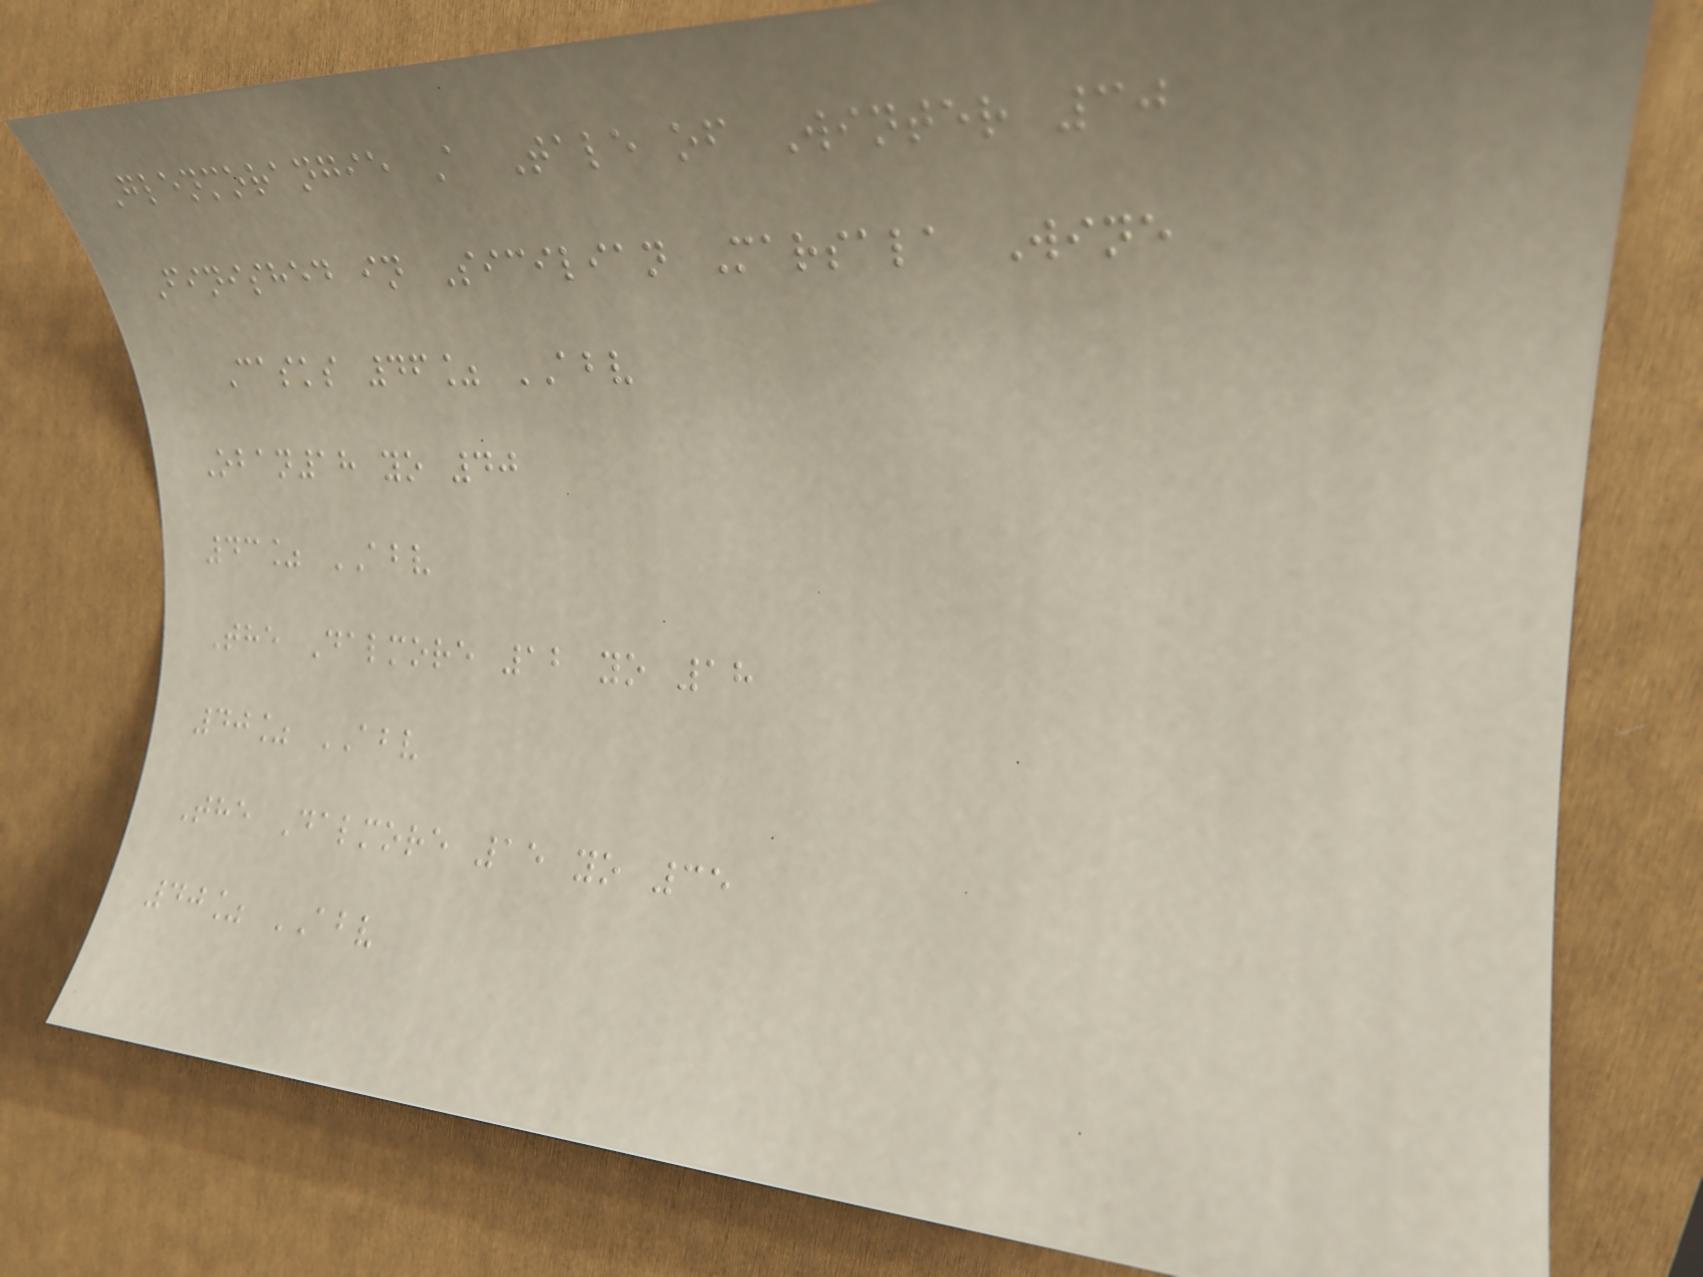Glenmorangie A Tale of Winter 30
Finished in Sicilian Marsala Wine
Casks 46% ABV
Oban18 yo 40
43% ABV
The Dalmore 12 yo 18
40% ABV
The Dalmore 15 yo 35
40% ABV
